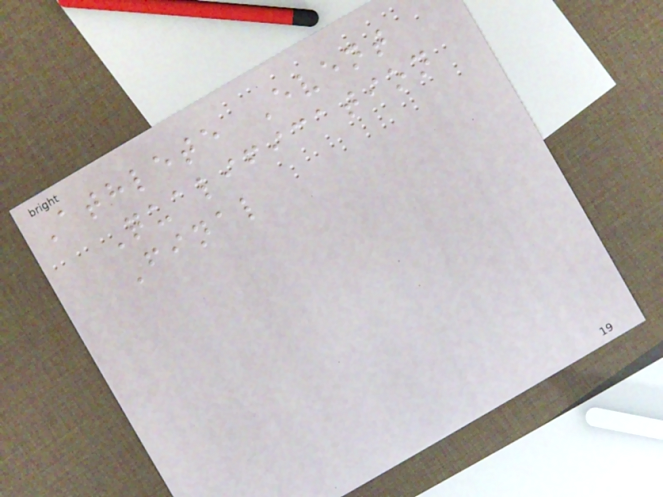Athlete Event
Qualification
Final
